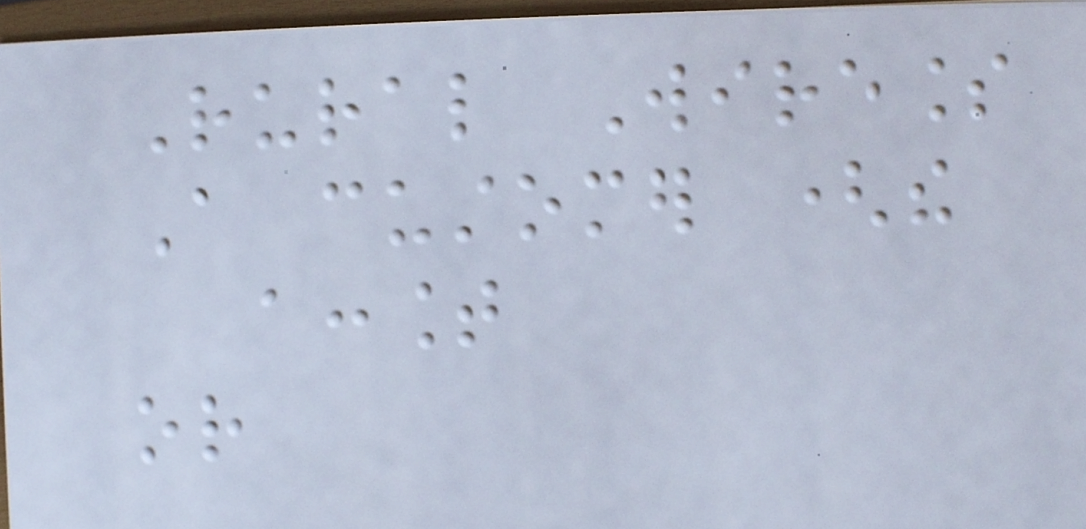Rural Wireless
A customer (the
account
or
